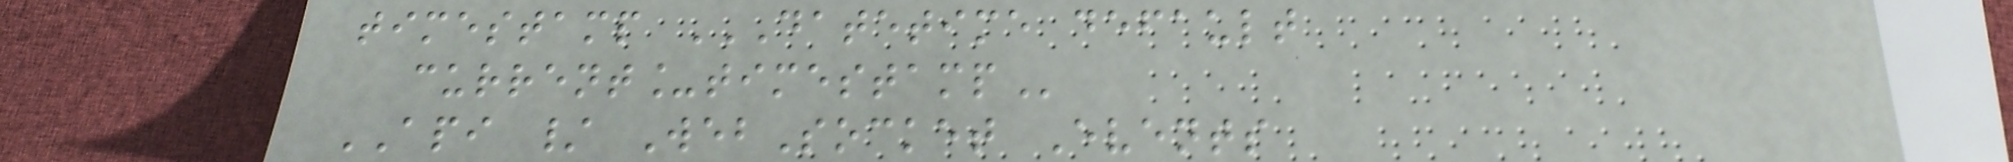timestamp DATETIME DEFAULT
CURRENT_TIMESTAMP
API / WebSocket Events
